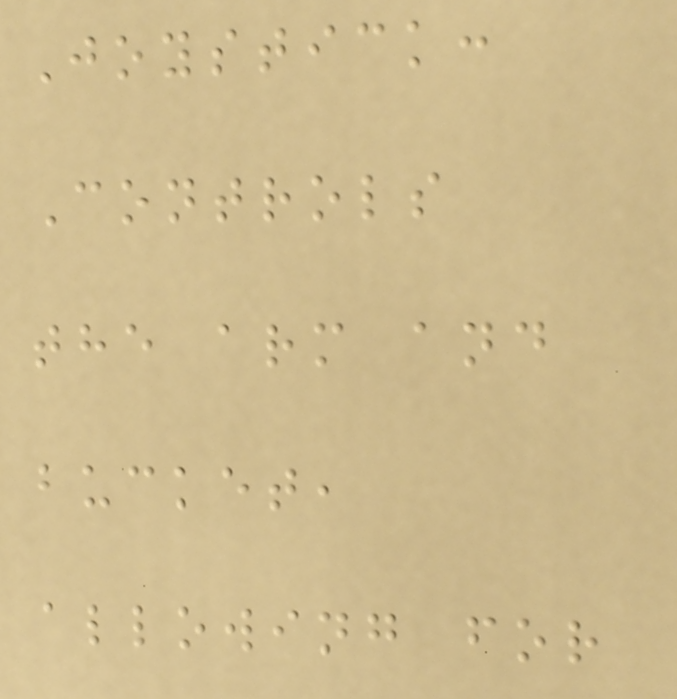Joystick:
Controls
the arm and
bucket,
allowing for
